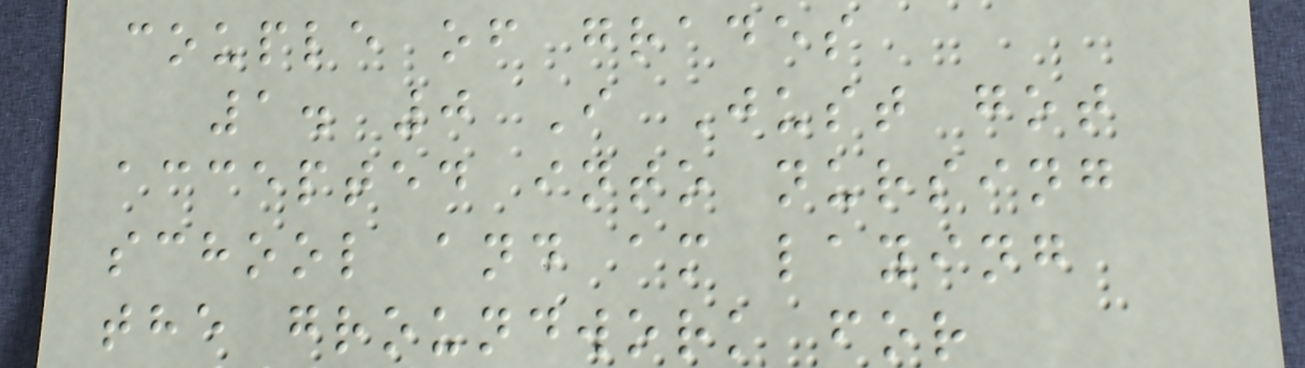couple of grades
1. 0 I Just got
accepted into nursing
school and am laying
the groundwork for
